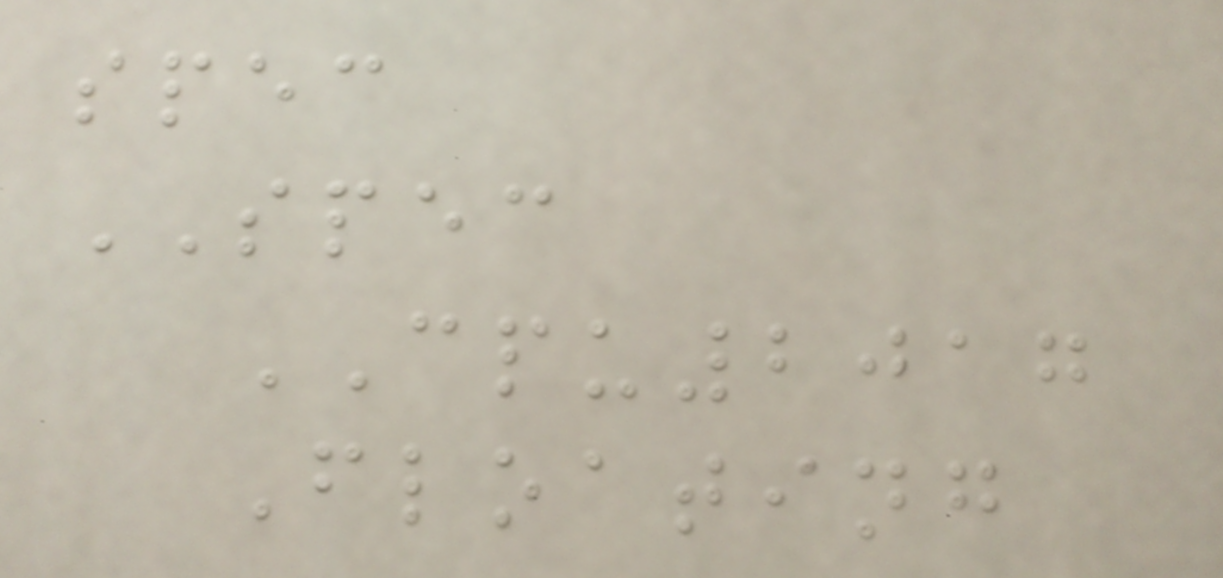spec
SPEC
CPU2017
Floating
